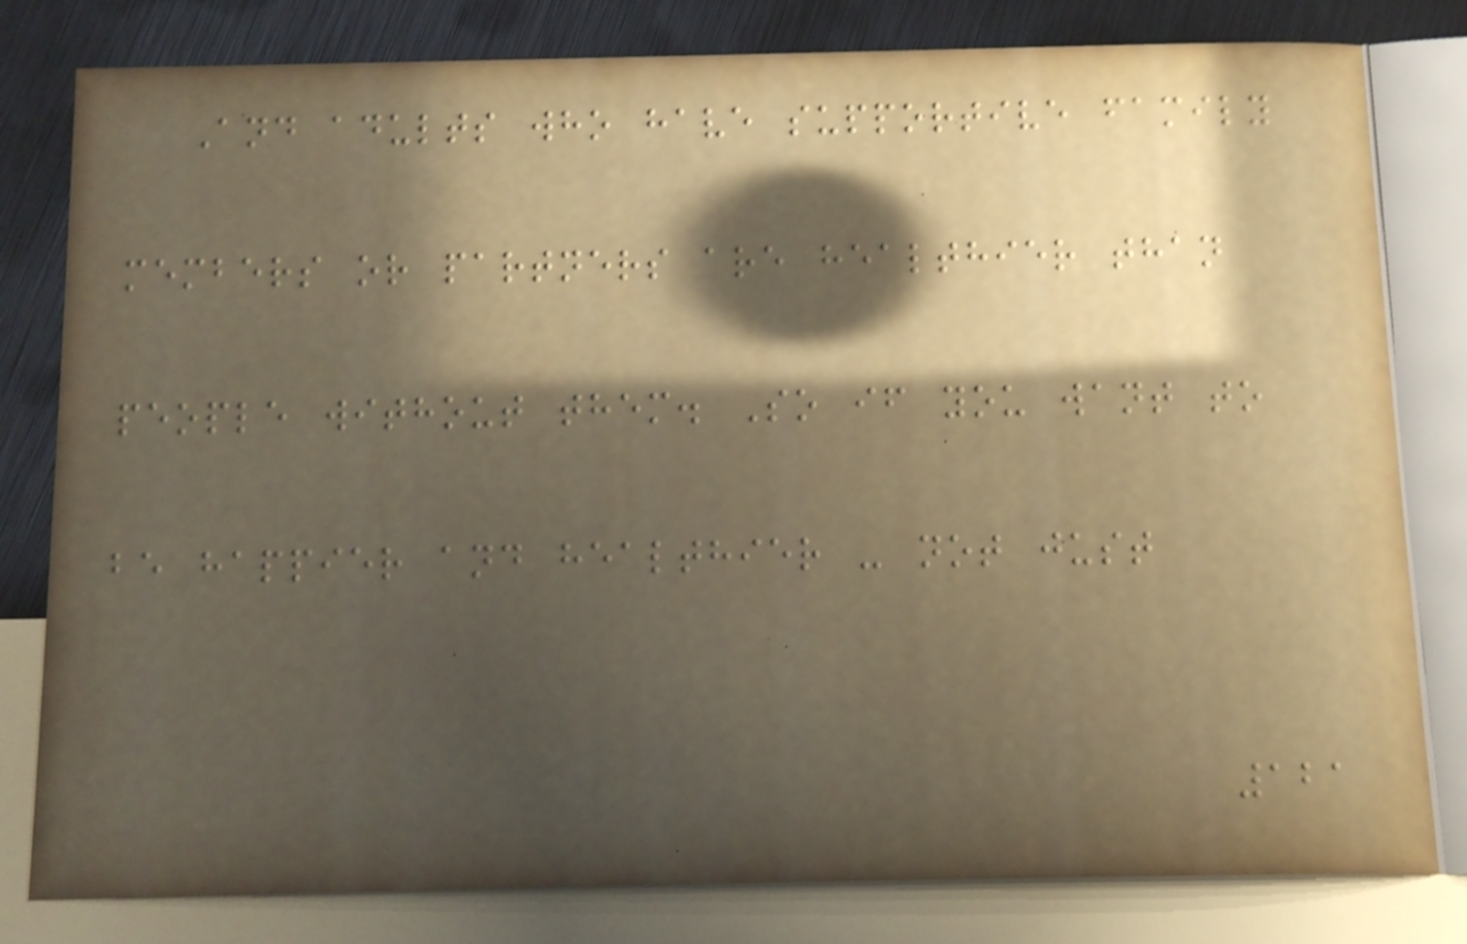And adults who have supportive family
members or partners are healthier than
people without them. So if you want to
be happier and healthier - not just
121
